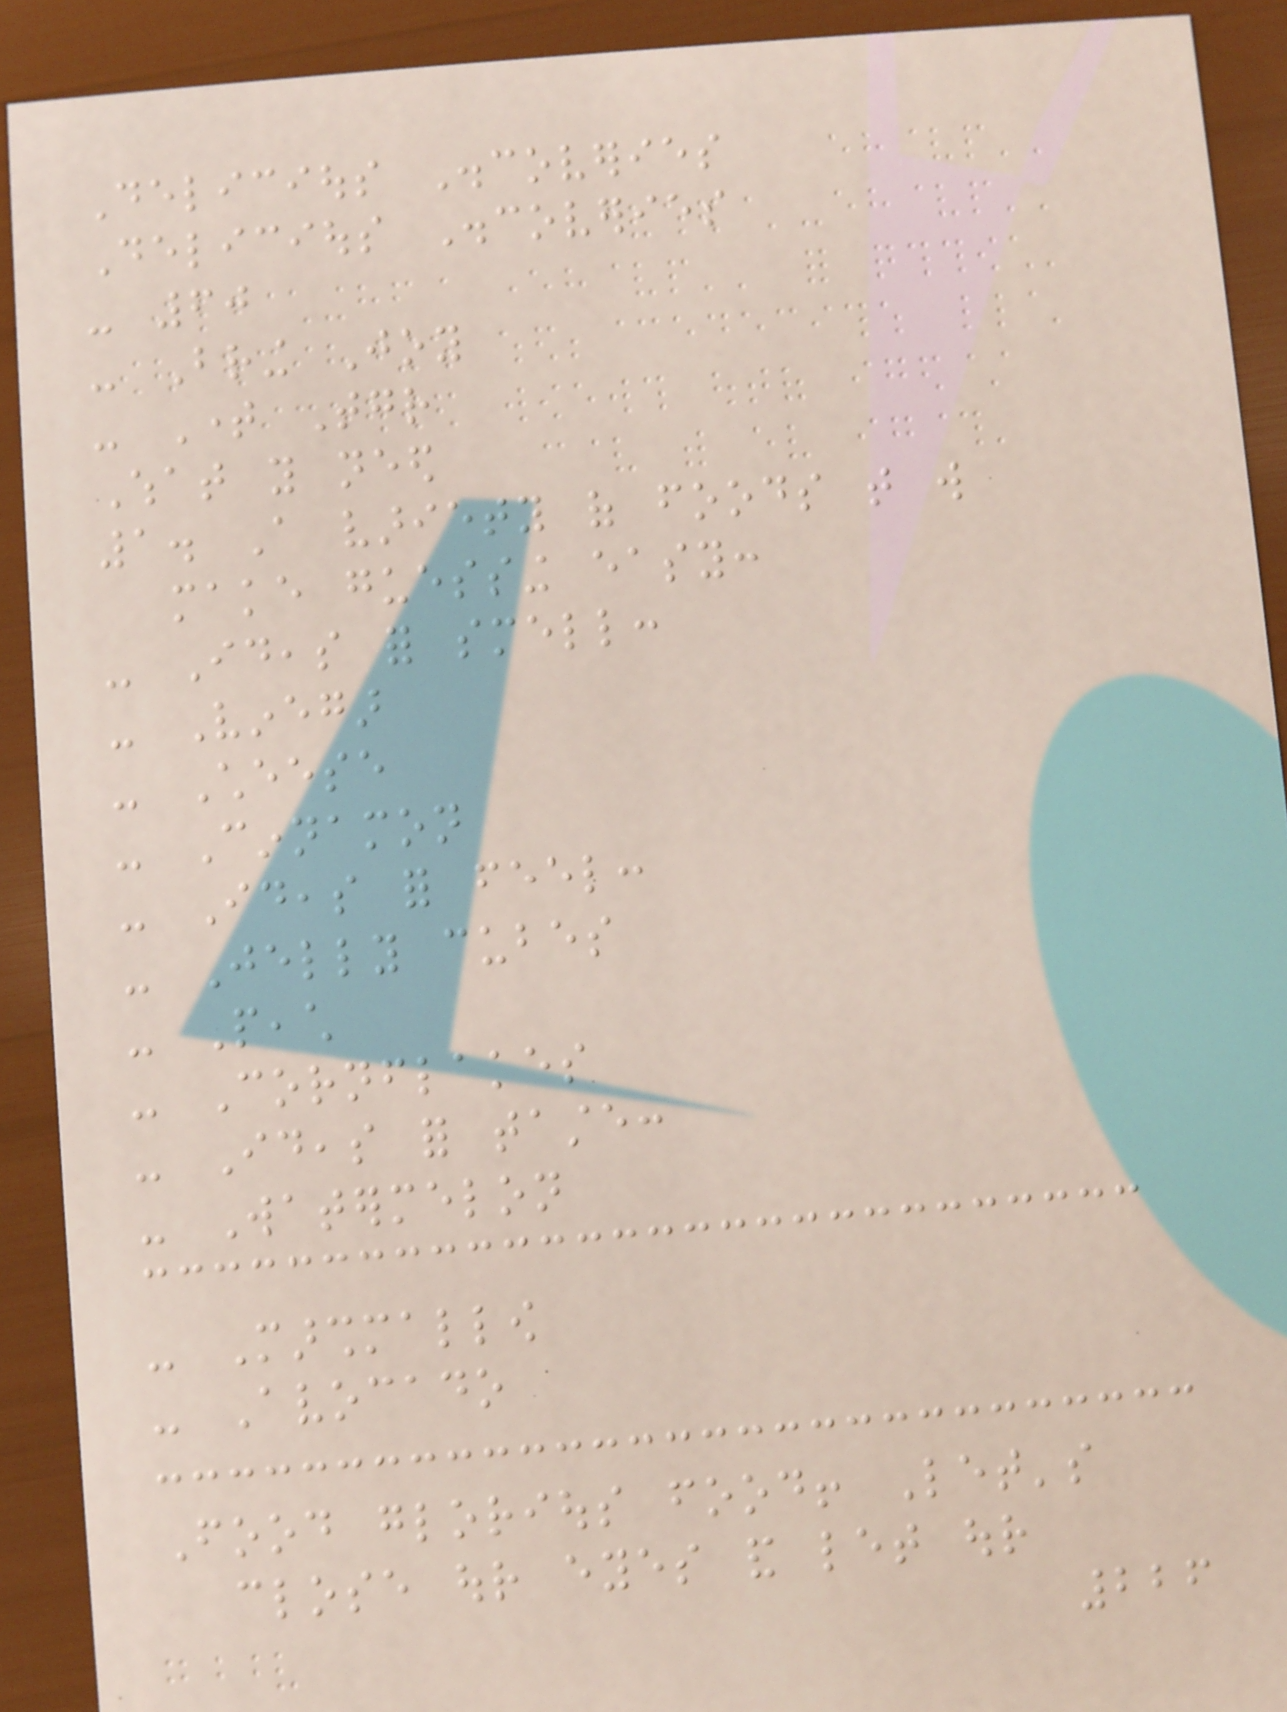Delicious Discoveries
Delicious Discoveries
- 60
- Bring Joy
- Time Together
What you need
1. A variety of foods that will
make guessing easy:
- Ideas for smell:
- Vinegar
- Cheese
- Cinnamon
- Ideas for feel:
- Jelly cubes
- Peach
- Cornflakes
- Ideas for taste:
- Watermelon
- Marshmallow
- Avocado
Food glorious food! Let's
close our eyes and let our
226
